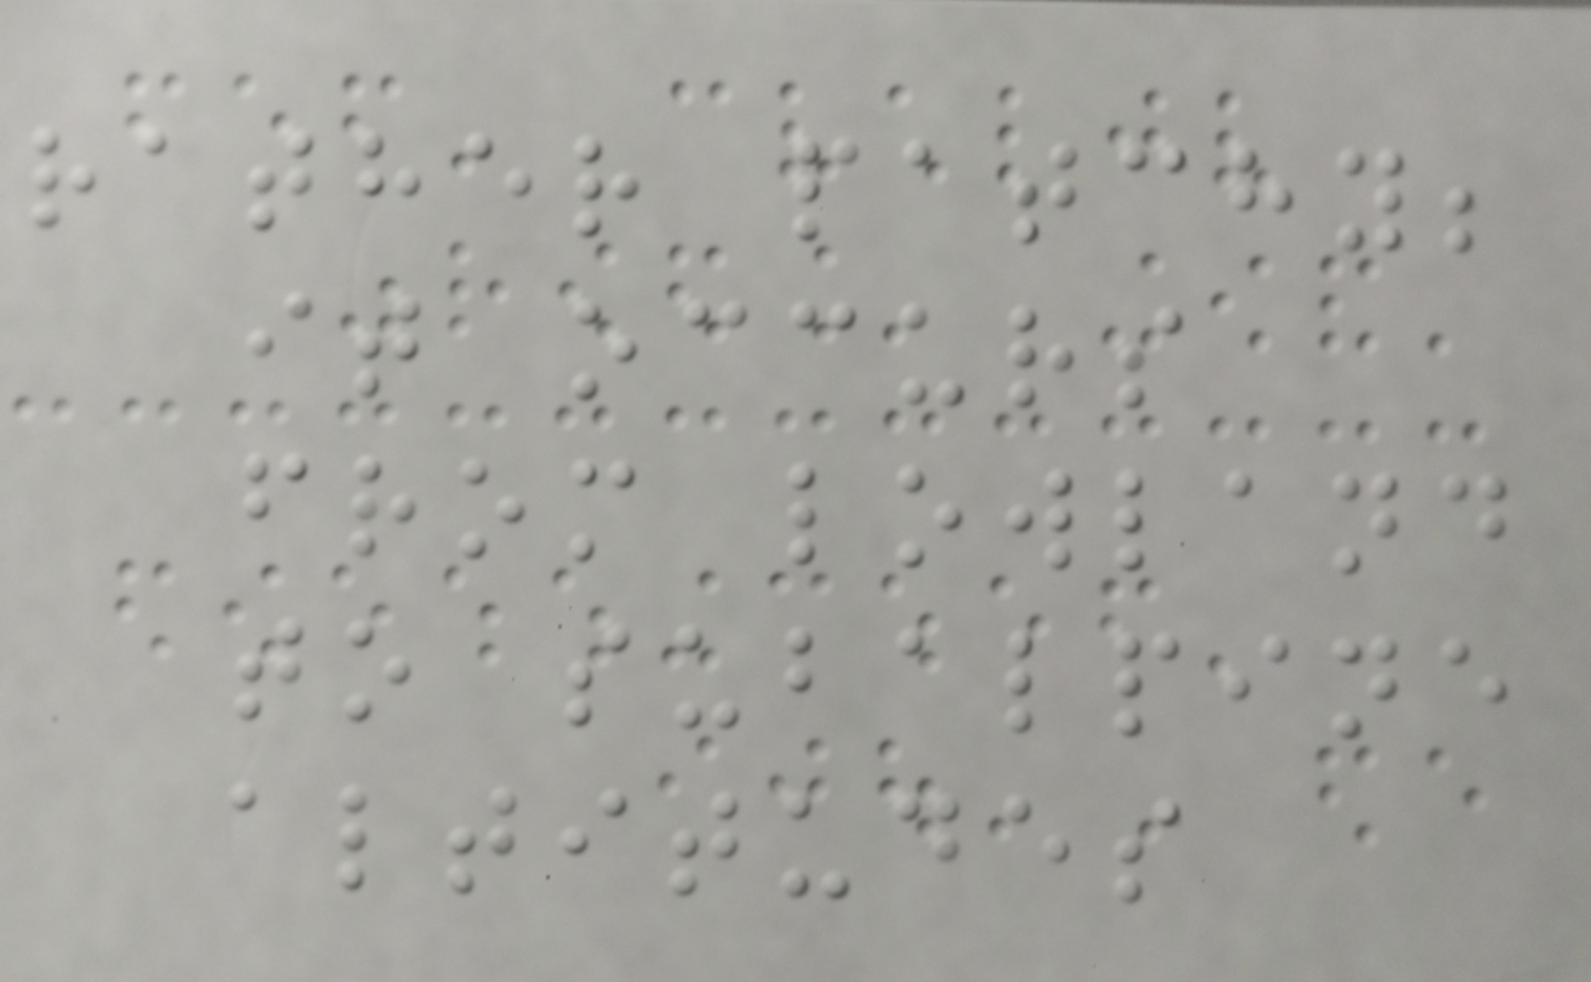rather patchy;
it occurs
from lowland
to subalpine
altitudes
